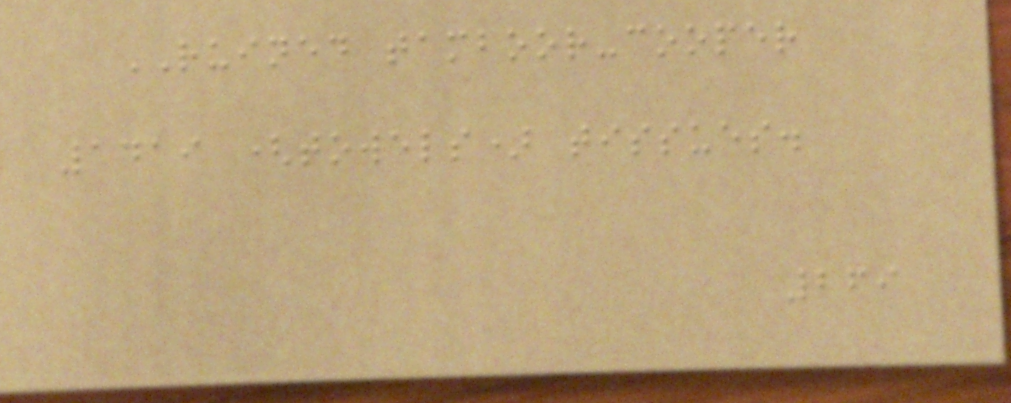RUINED tamboor-cooper
1419 (towels) tissues.
269
